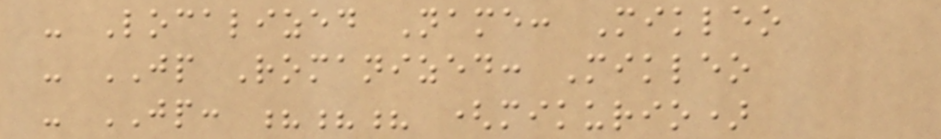- Localized Name: Mikleo
- JP Romanized: Mikleo
- JP: ??? (mikurio)
